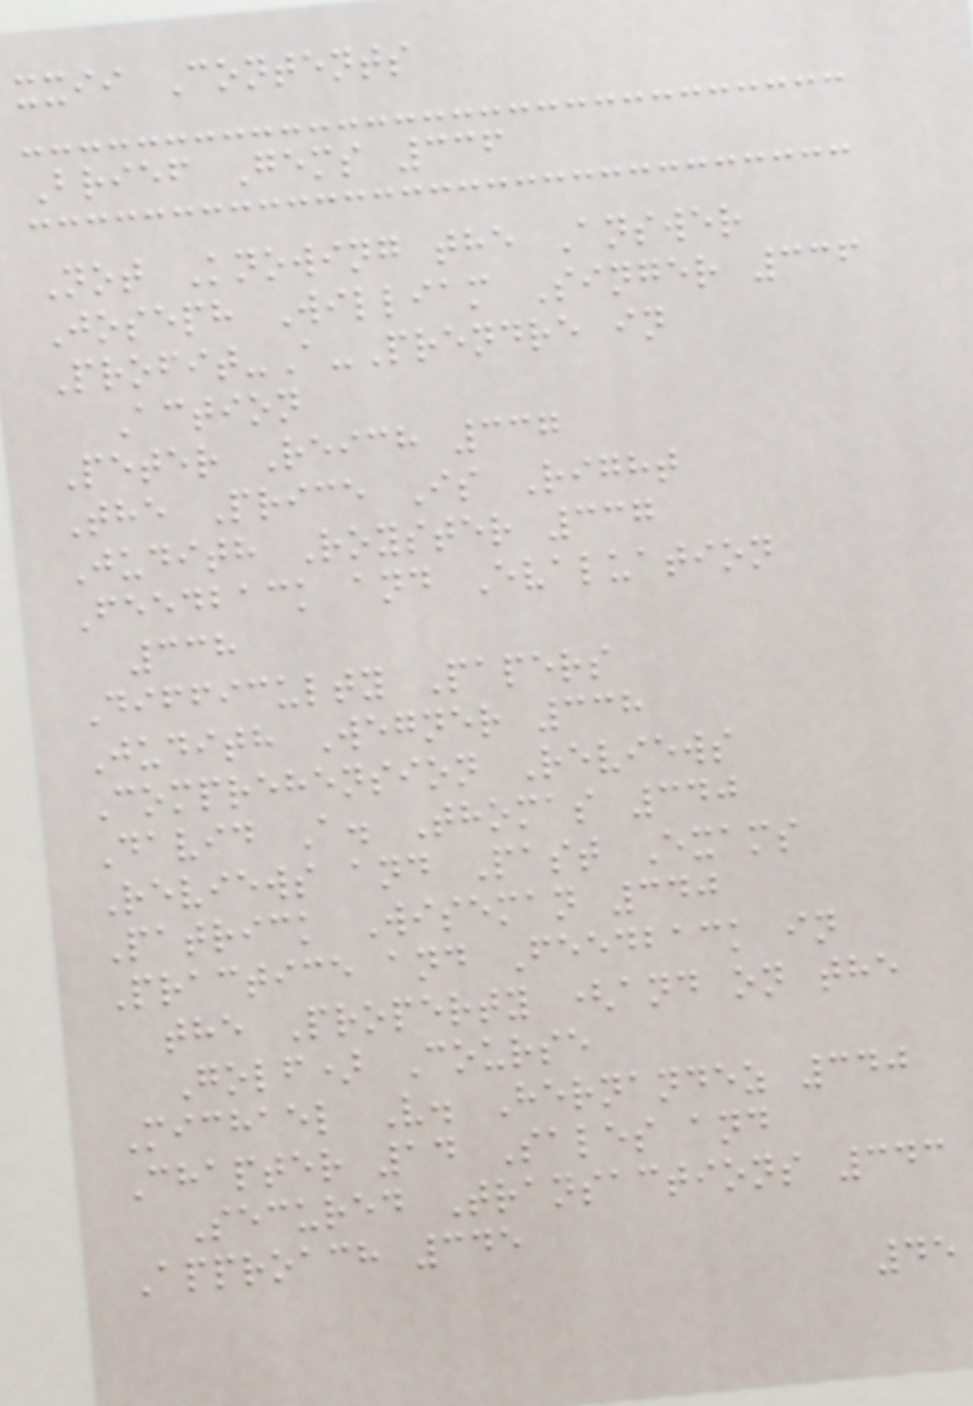xxii Contents
Brief Gems 336
Not Knowing the Answer
Joseph William Singer 336
Profit-A-Prendre in
Action
Peter Reich 337
The Price Is Right
Judith Royster 337
Feedback and Evaluation
338
Difficulty Papers
Judith Wegner 338
Comprehension Reviews
David A. Thomas 340
Reviews and Past Exams
Patrick Wiseman 340
Practice and Feedback in
the Property (and on the
Golf) Course
Michael V. Hernandez 340
Chapter 14 Sales and
Secured Transactions 343
Approach 345
45
